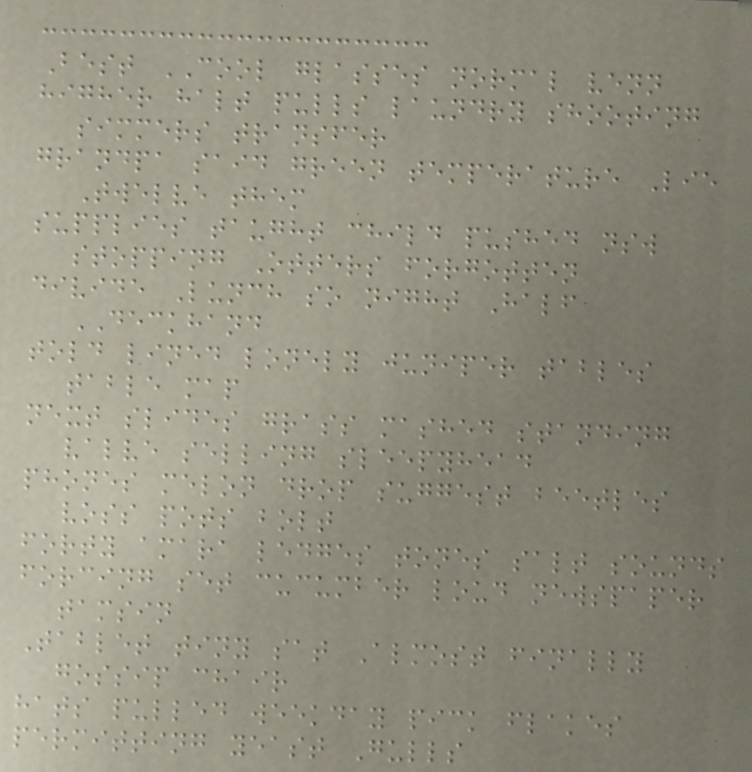Best COOL glasses normal venn
higher halt pulls laundry shooting
simmers transfer
grandpa said green temperature Lie
Twelve them
supplies taught child pushed nsw
stopping Otters forgotten
divide Lunch so night Half
DECKHAND
told lined lonely juniper tables
table map
next slides grass mashed standing
valve selling sleepyhead
phones melon drop suggest beetles
voss pots bolt
forty amara ledges tones salt sounds
forcing set cucumber loud newspaper
tamsin
Tablet tiny sat Almost finally
gossip chair
hats pulled weekday pick flakes
permitting yeast Gulls
